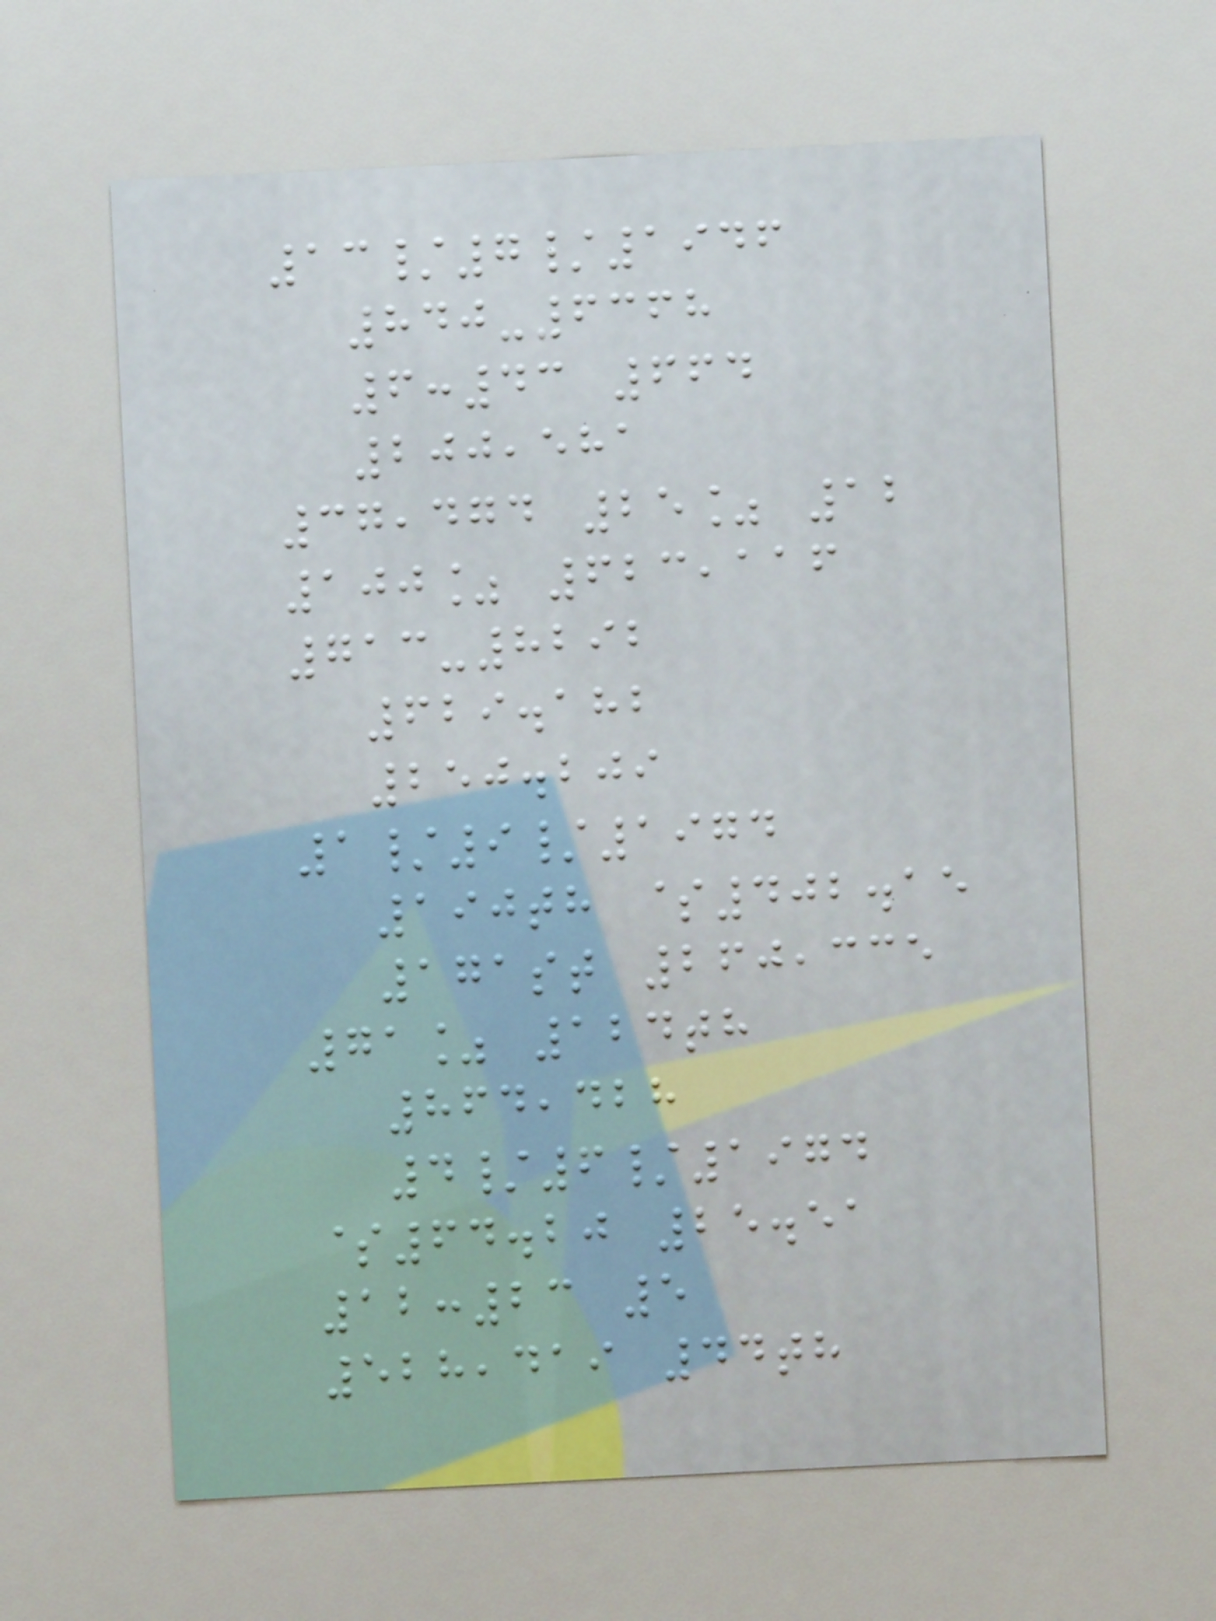13/7/1946
840-6368
6:43 664
200,581
37,474 25% 12
100% 623,116
713-8292
629.182
250.209
1/9/1974
190th $402.15
171st 260,335
71% 124th
864,428
4/6/1974
$64.20 25.51
12:23 5
528,419 44th
